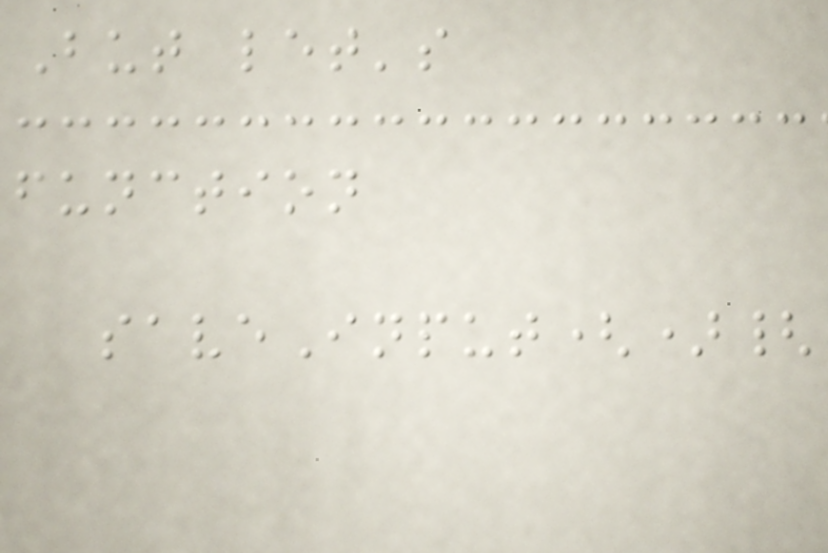But let's
function
saveInput(){
